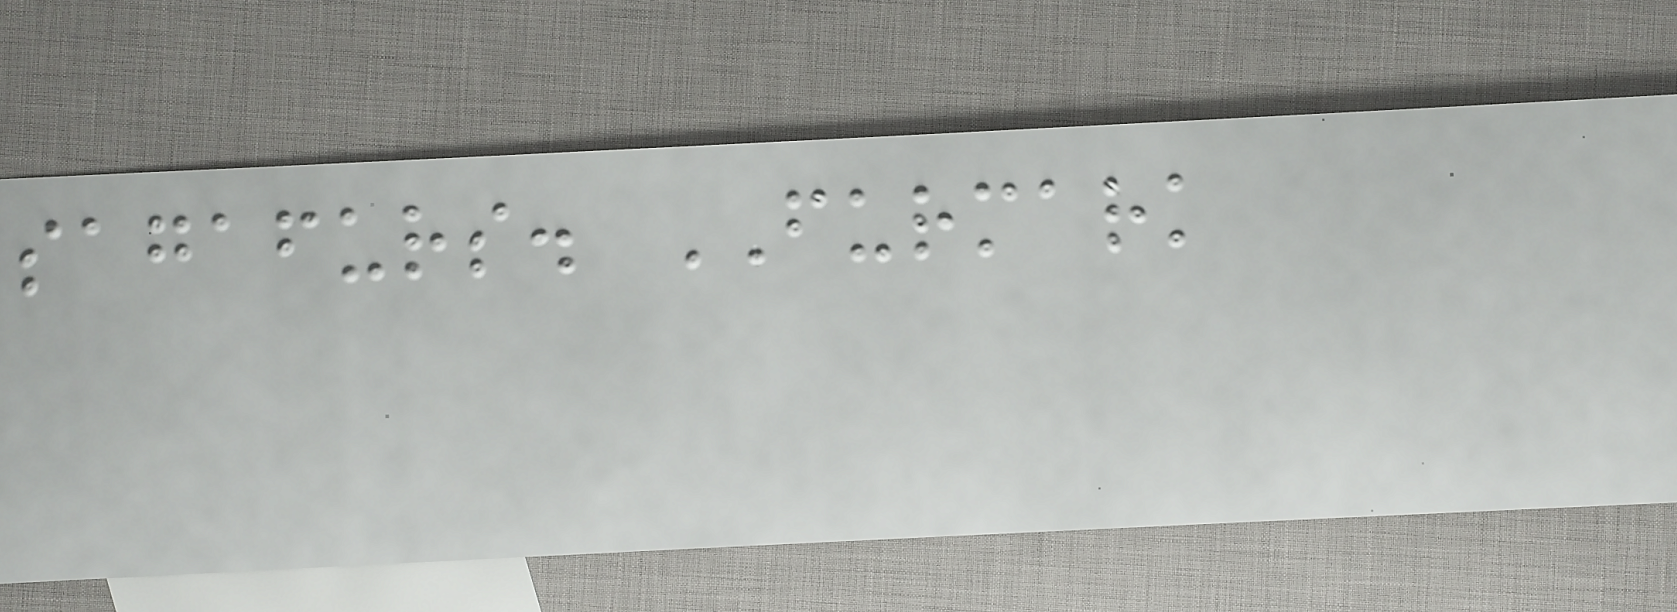sagafurs. FURMARK
